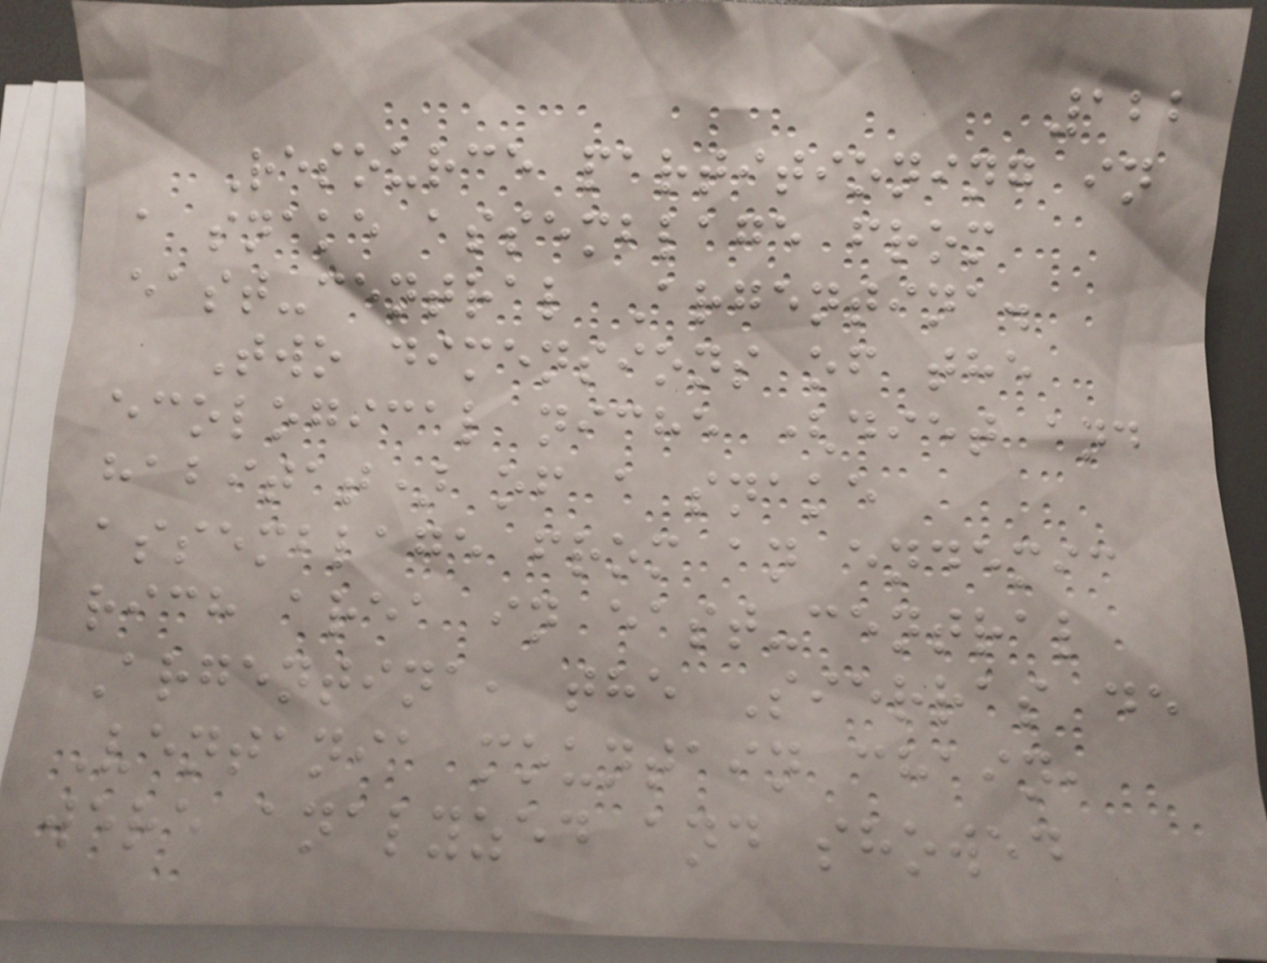122
Resource partitioning in
a snake assemblage from
east-central Argentina.
Two dimensions of the
ecological niche (diet and
habitat) of a snake
assemblage from an endemic
rich area in east-central
Argentina, the Sierras de
Ventania mountain chain,
were analyzed and showed
